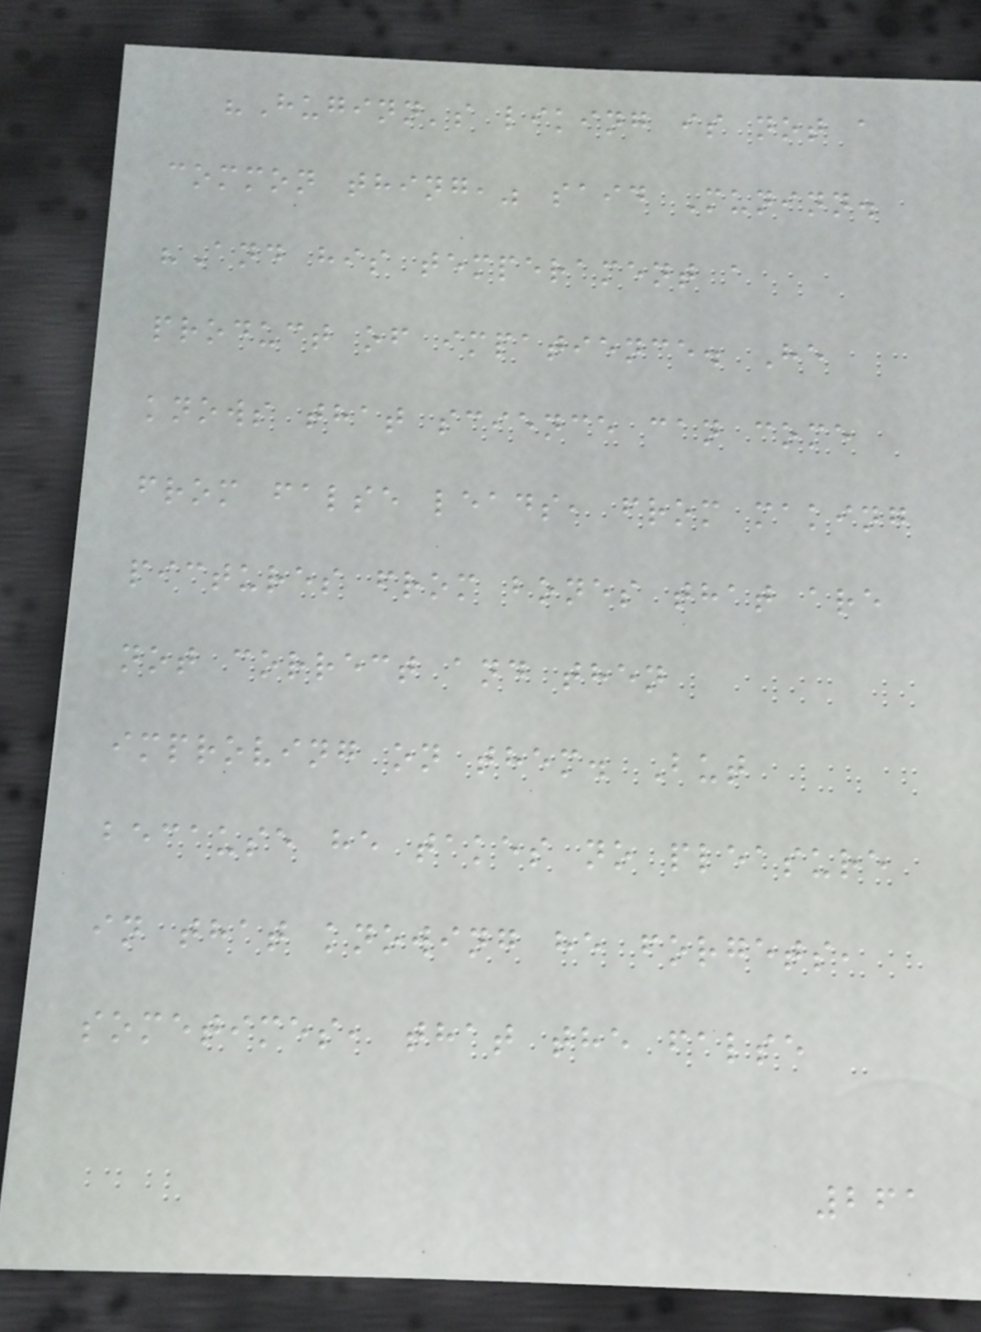"Huginn's liking is not a
common thing," said Muninn.
"And his temperament a
product of impatience. He
knows that science can come
from false leads, from making
pictures from bones that are
not correct and then
improving on them. But
because he takes no pleasure
in that knowing he forgets,
sometimes, that the false
261
